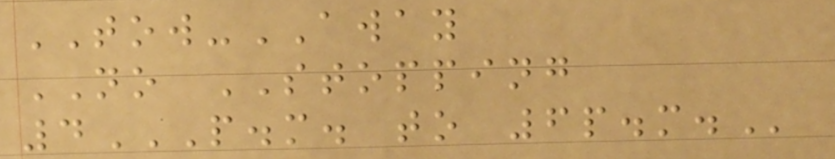TOW-AWAY
NO STOPPING
4P.M. TO 6P.M.
